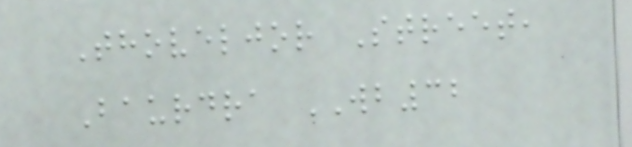Thoveljor Street,
Baurdra WB32
